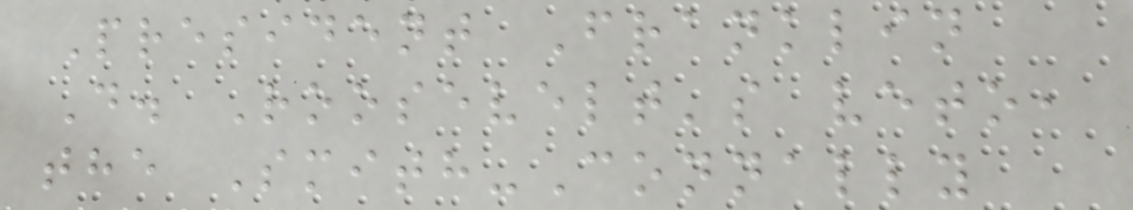President Franklin
D. Roosevelt's veto,
the Smith-Connally
